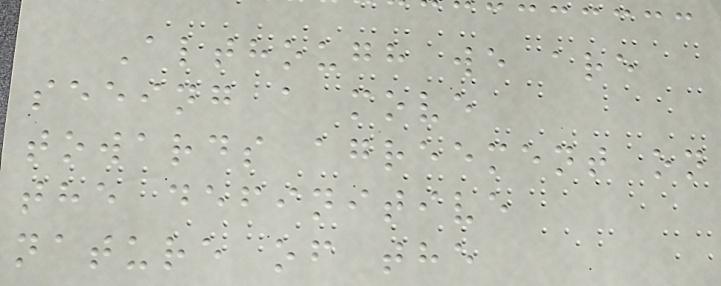Although we are
seeing a move
towards agreement on
the definitive
nature of the
